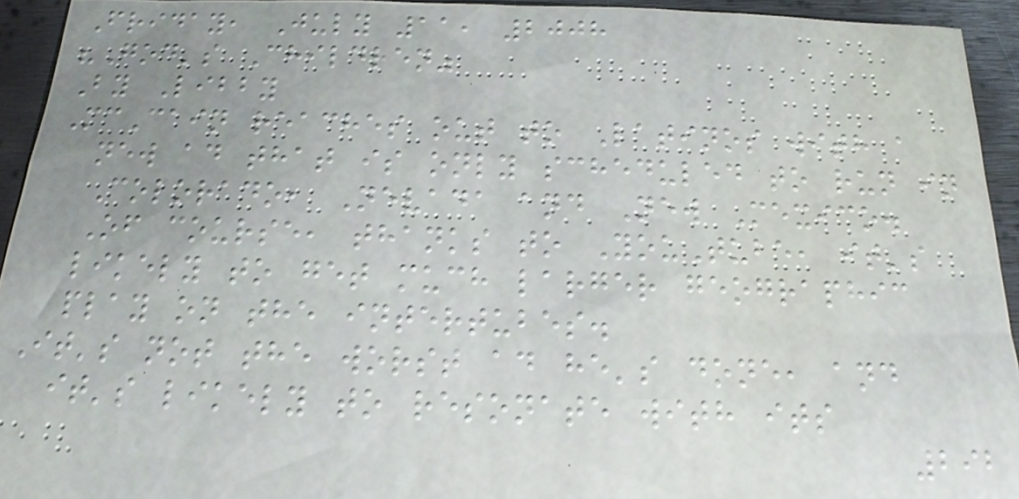Friday, July 11, 2008
"God's Children"
By Libby
McCain reaches out to Latinos with a
new ad that is only scheduled to run in
Colorado, Nevada and New Mexico.
Of course, thanks to YouTube, it's
likely to get much larger geographic
play on the intertubes.
It's not the worst ad he's done, and
it's likely to resonate with its
292
